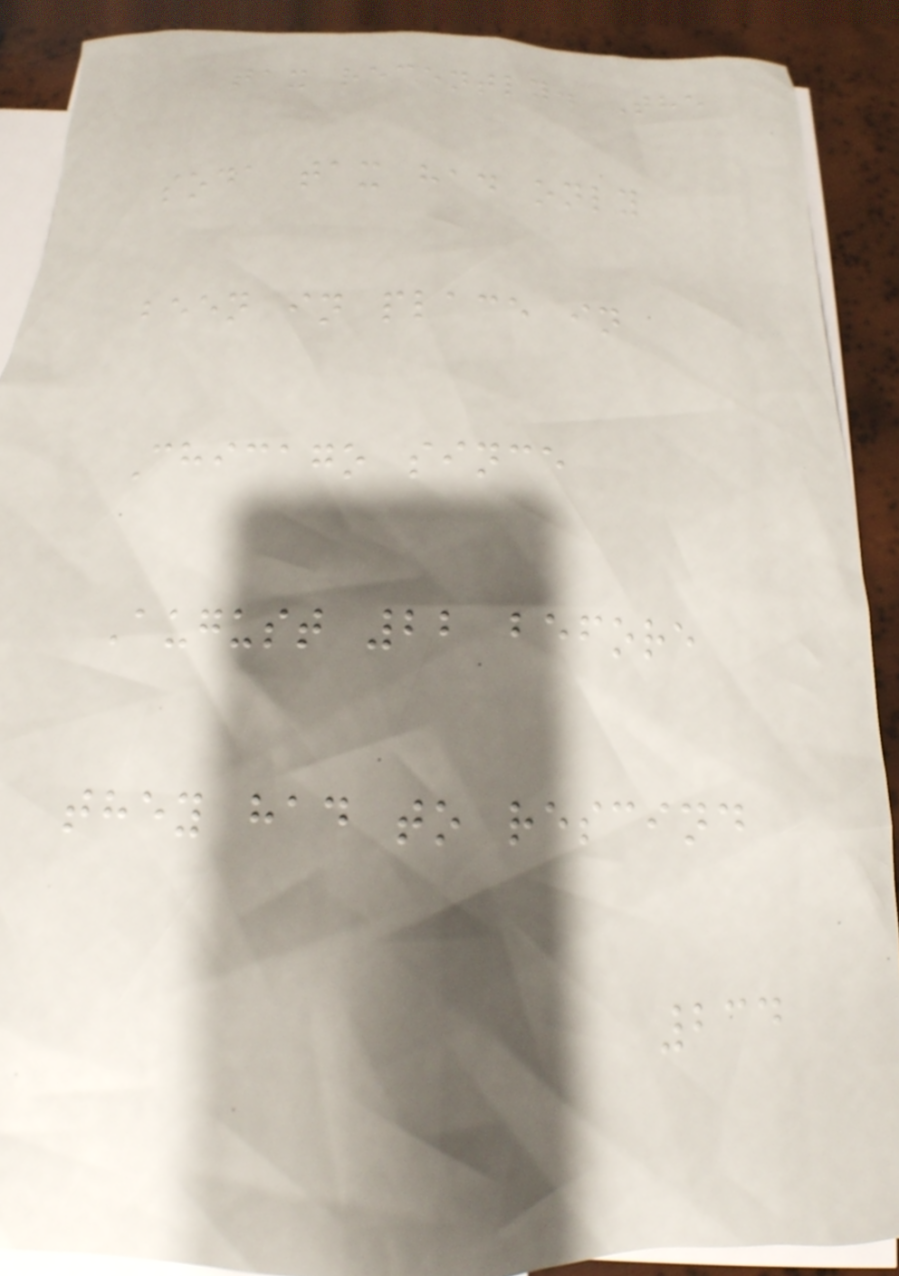tax recently. The
soda tax had only
been in place in
Chicago since
August 22 before
they had to rescind
234
